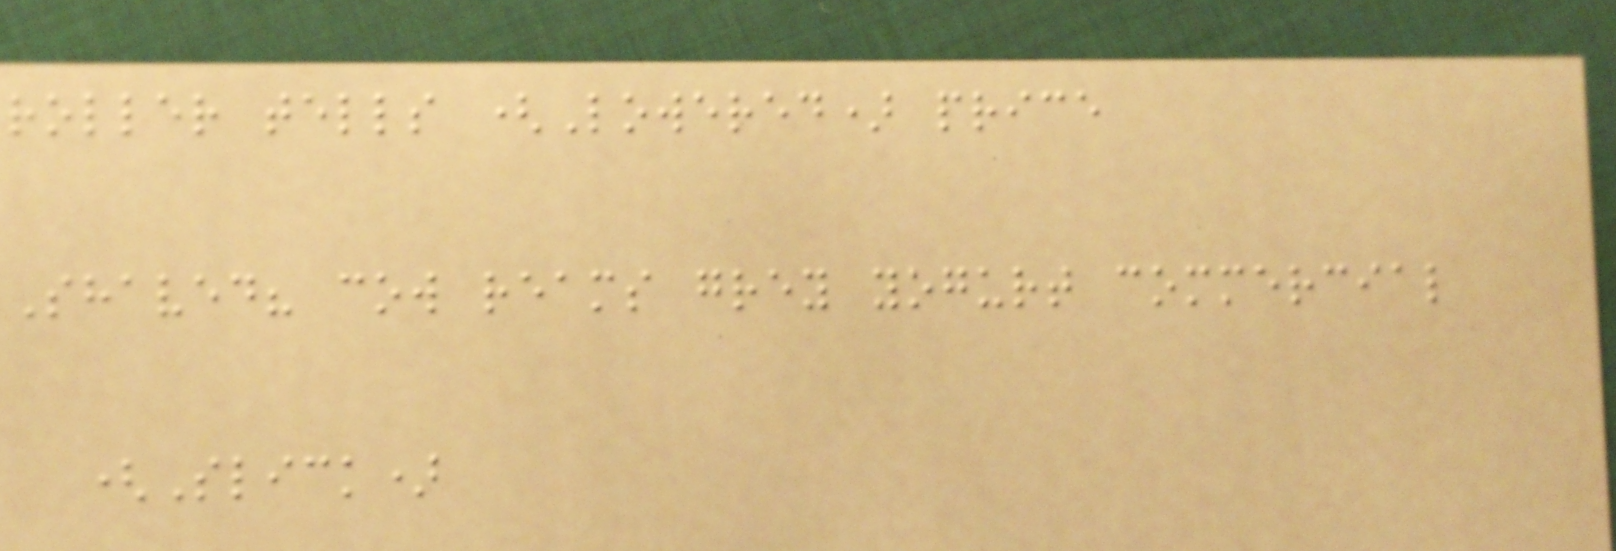roller tells (Lowered) price
Shaved? cow reams grey yogurt commercial
(Slick)
